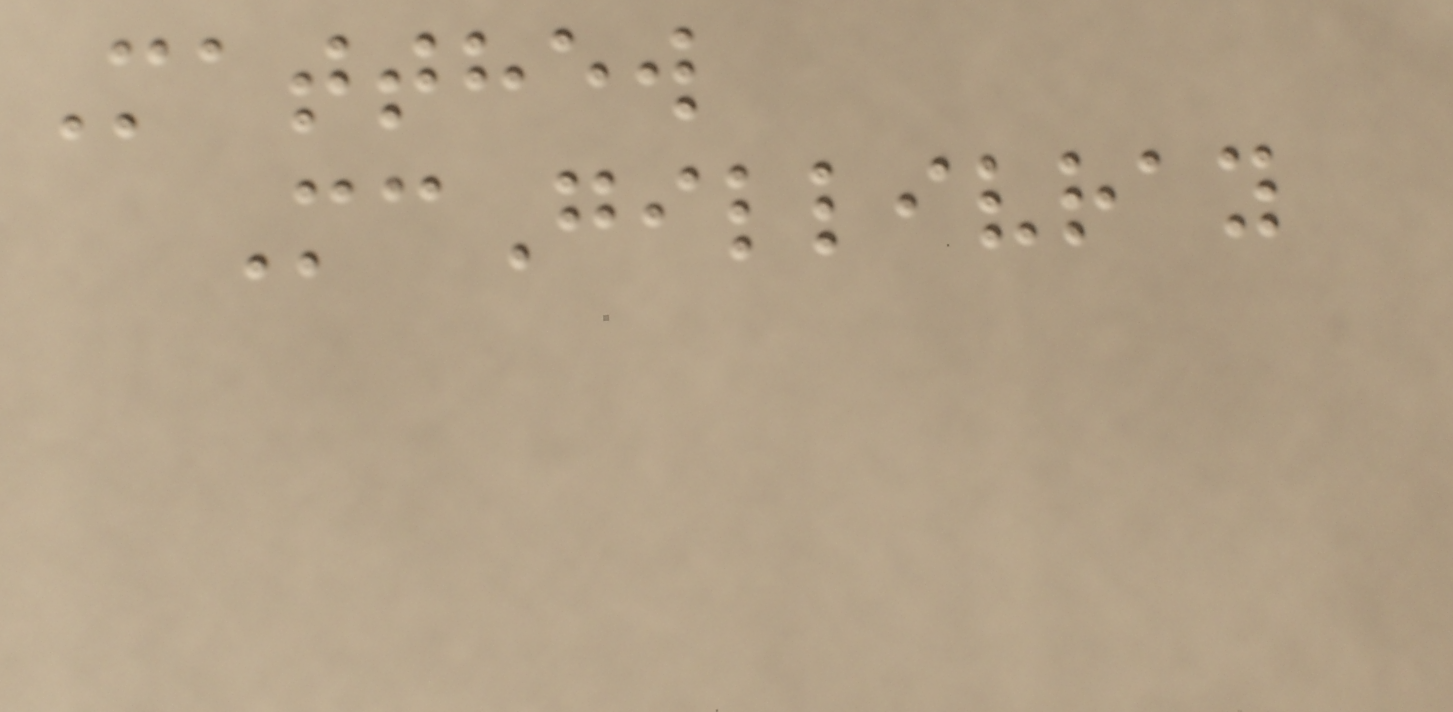Matthew
McGillivray
